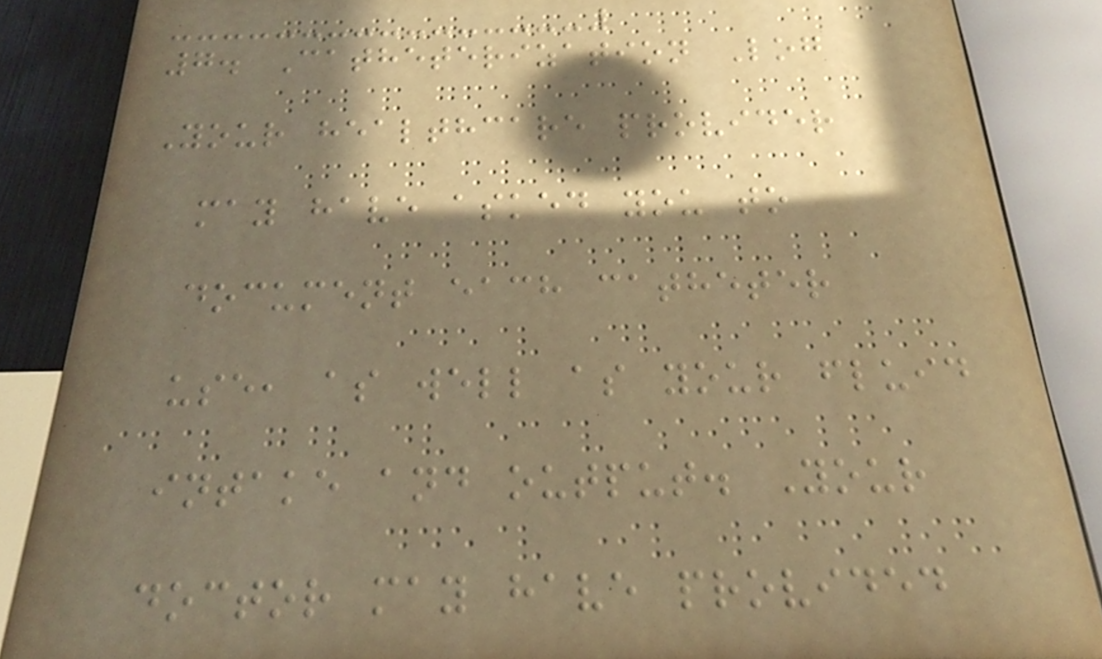7. Catheterization Log
Your healthcare provider
may have asked you to
document each catheter
use, as well as your fluid
intake and output. Your
doctor may have provided
